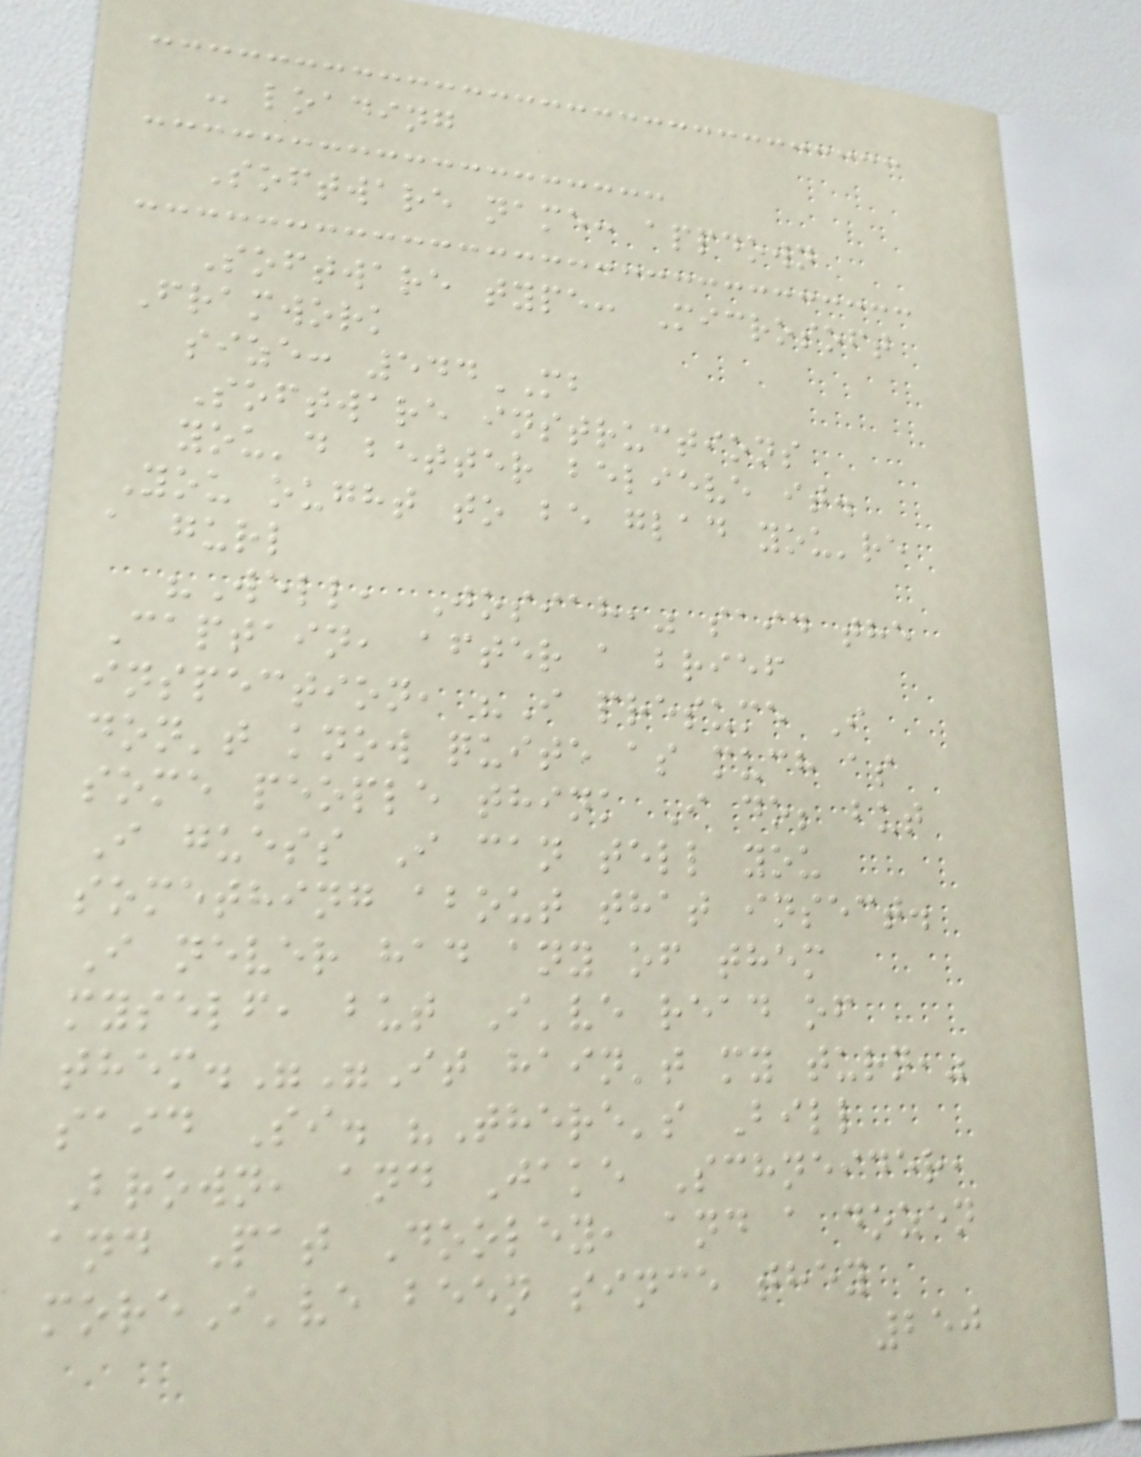- loading
Software name: appdown
Software type: Microsoft
Framwork
size: 544MB
Software instructions
you'd better believe it.
You ought to be glad you're
a gurl
"Well, Josiah," said the
Captain, after a brief
inspection, "I presume I
don't know quite as much as
some people think I do; but
I guess I can tell you
something about that insect.
I never had any of them
myself, but I've read of
them.""It hain't my turn,"
said Si. "There's Bill
Brown, and Jake Schneider,
and Pat Dooley, and a dozen
moreI've been since they
250
